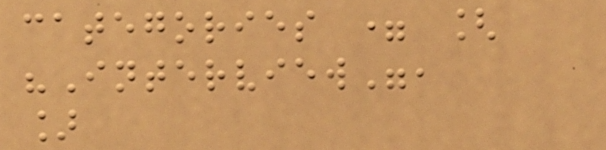categories = [
"Interview",
]
